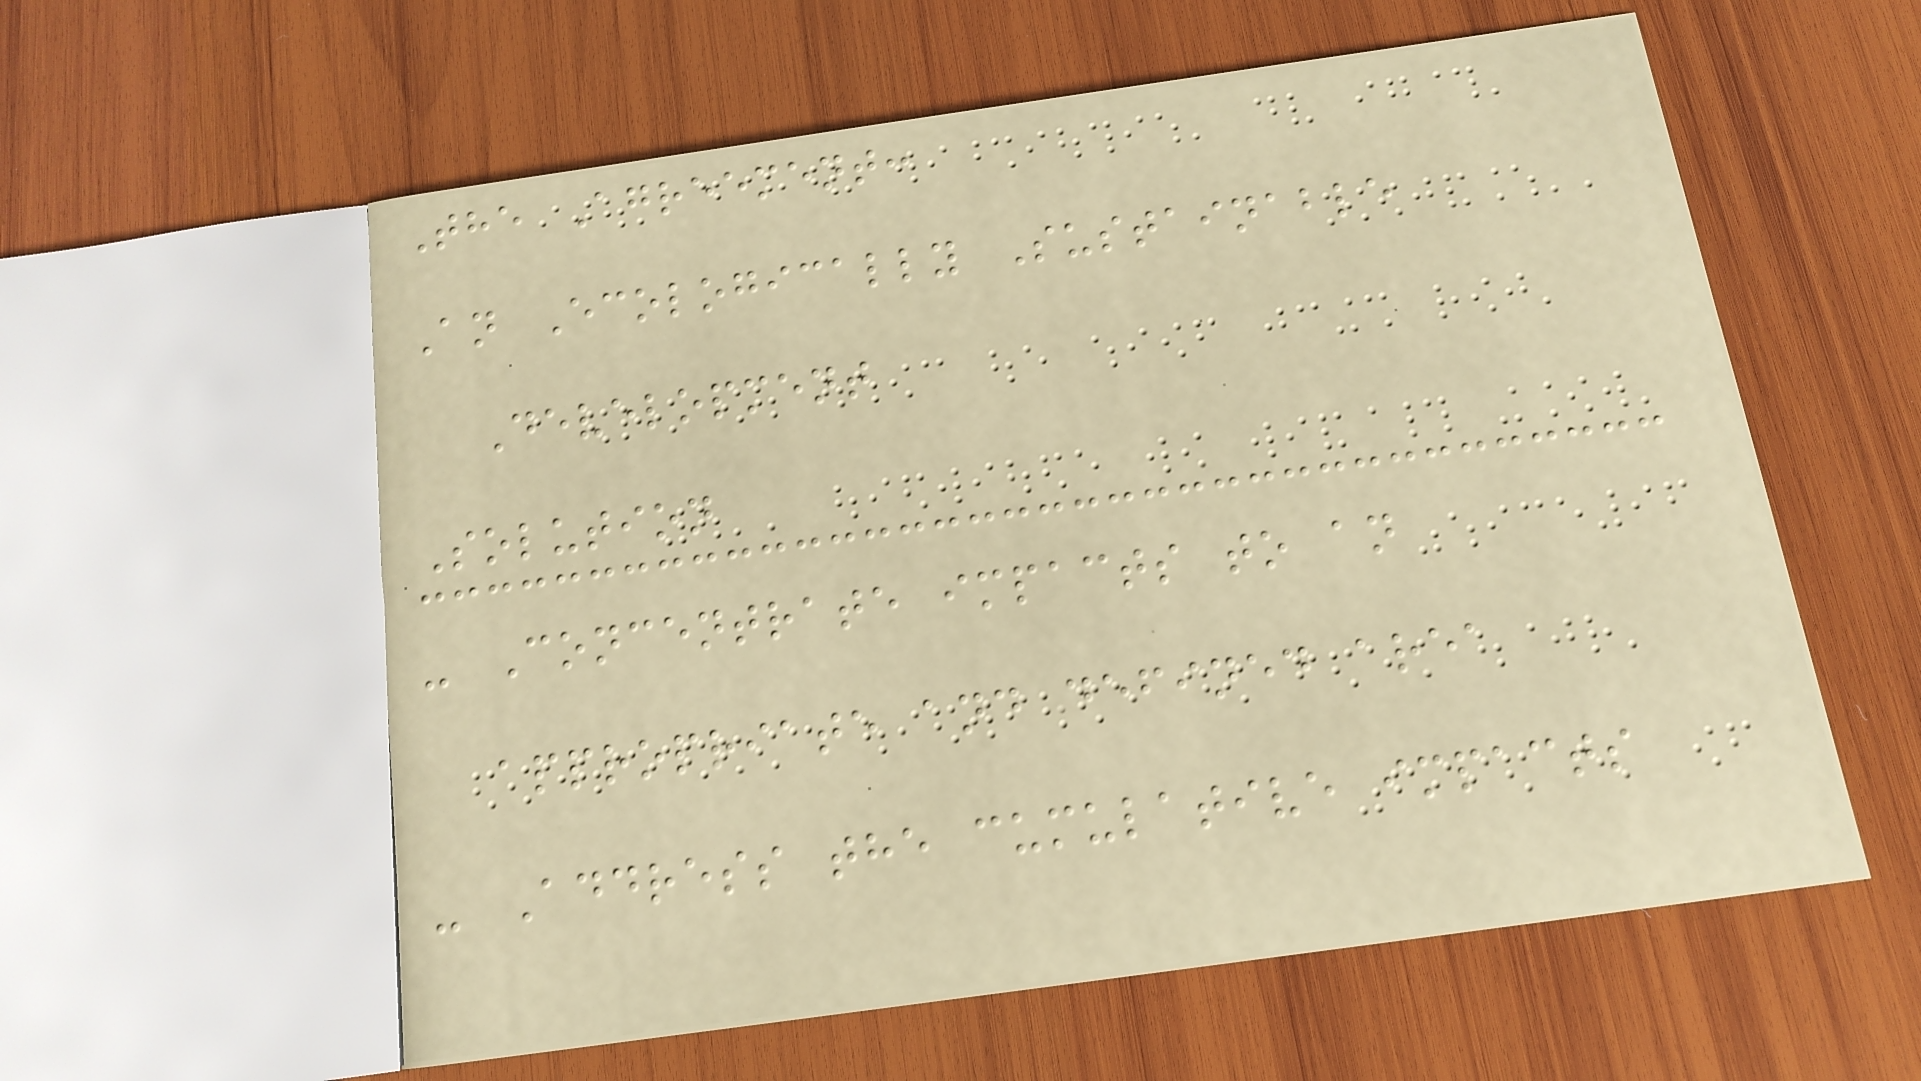The Agreement:
An Ecologically Sustainable
Development
Solution
- Concentrate impacts to an
appropriate and defined area
- Address the cumulative impacts
